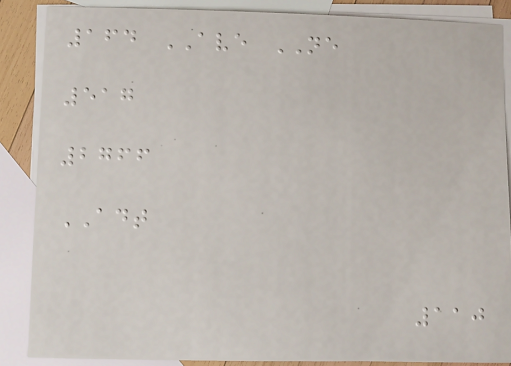164 AVE NE
517
2766
ADT
110
